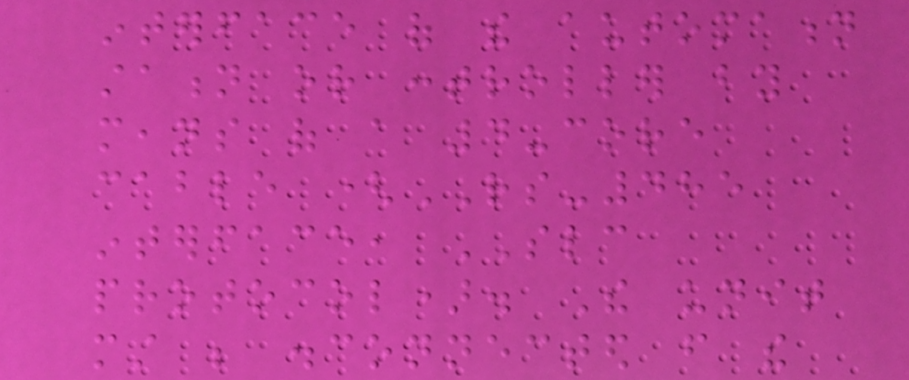interface of the automation
station or controller by
means of a 4-core
cable (RS-485
interface, SLC
protocol). The unit
must be disconnected from the
